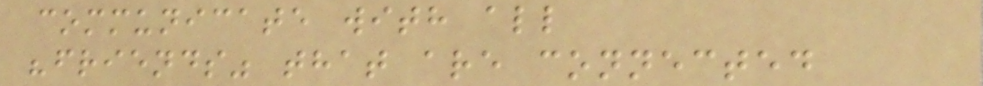communicate with all
"friends" that are connected
